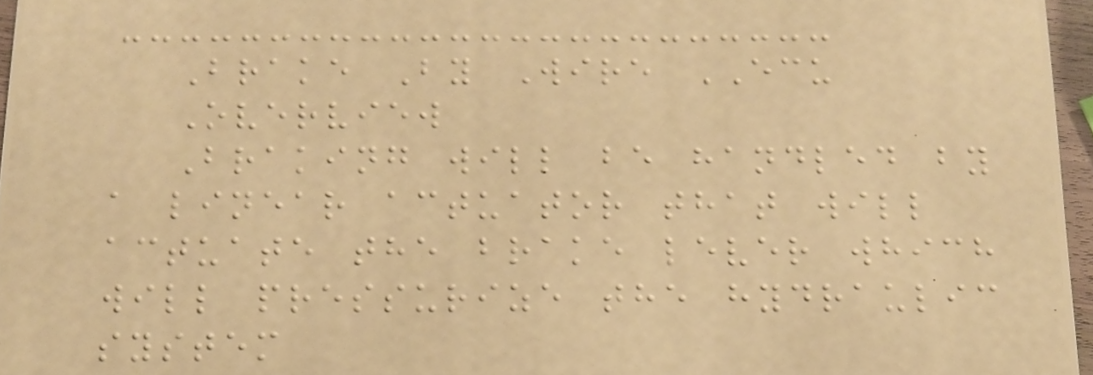Brake By Wire ECU
Overview
Braking will be handled by
a linear actuator that will
actuate the brake lever which
will pressurize the hydraulic
system
